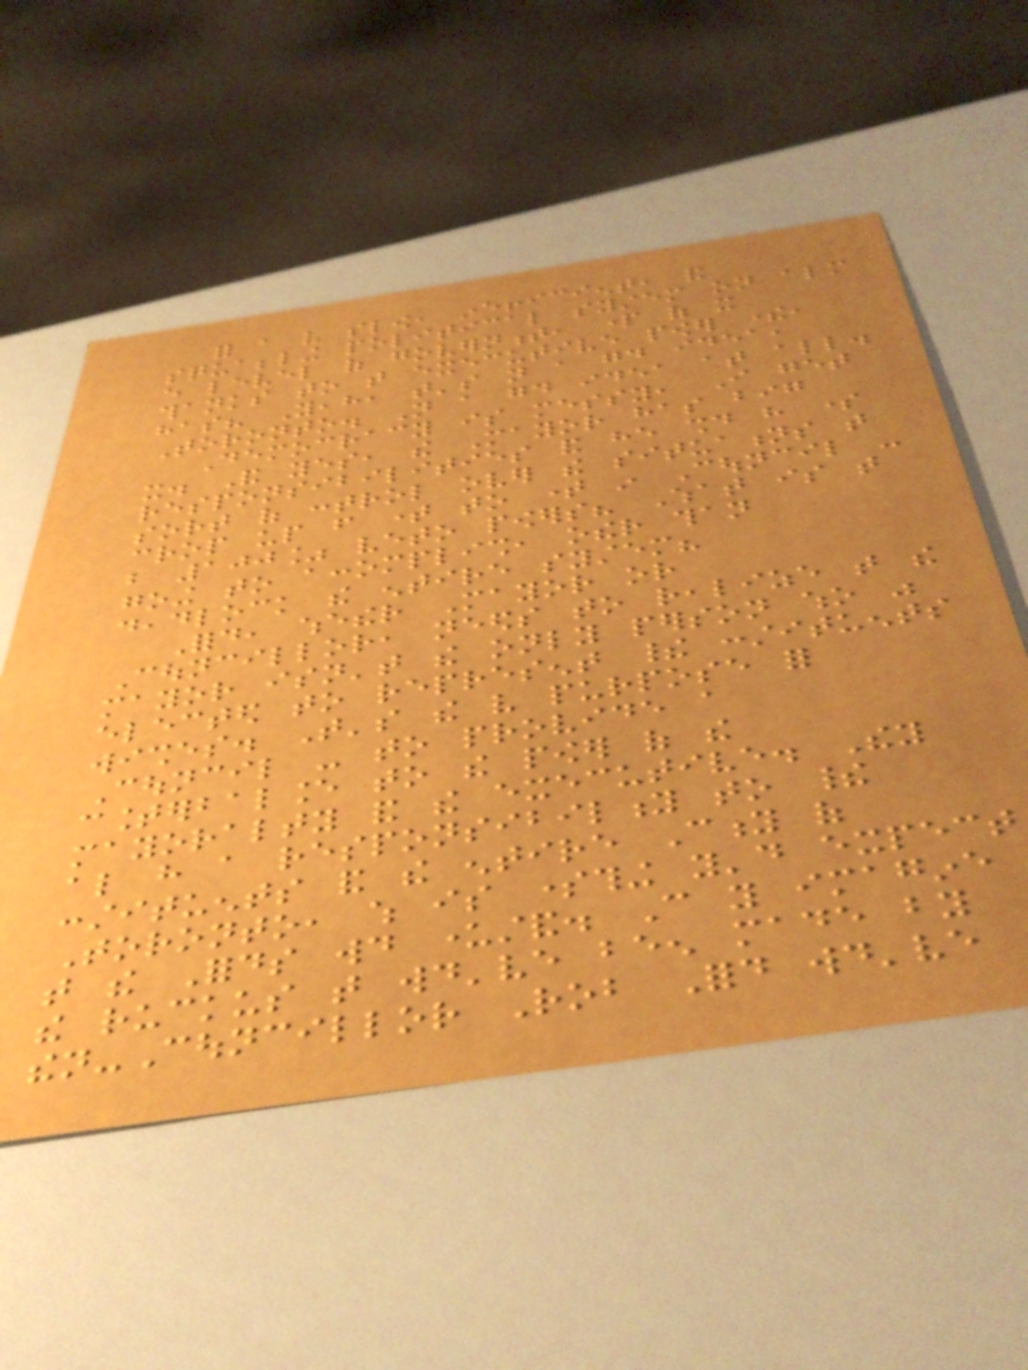for a very slow, inefficient, and
squabbling political system on almost
every level of government, part of it
thanks to that executive power there,
has? Yeah, that's not a good idea,
Toronto. Not a good idea at all.
Democracy is messy, I get
it. And yes, the Mayor has big
responsibilities and he should have some
sort of control over the situations that
crop up from time to time in Council -
but 100% veto powers? What is that
going to accomplish, other than
deadlock the entire system?
Ford, whether Mayor or
Councillor, needs to realize that the
mayor isn't the only person who was
elected to represent their constituents
wishes. That's the very purpose for
Council - to provide a
counterbalance to the power of the
mayoralty and the executive. They
also have a responsibility to their
constituents and the entire City of
Toronto, which is something you'd expect
that the Fords would understand. Can you imagine
the ruckus that would've been made by
then-Councillor Rob Ford would've
